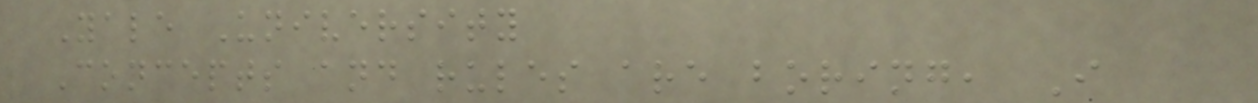Yale University
Concepts and rules are boring, I
